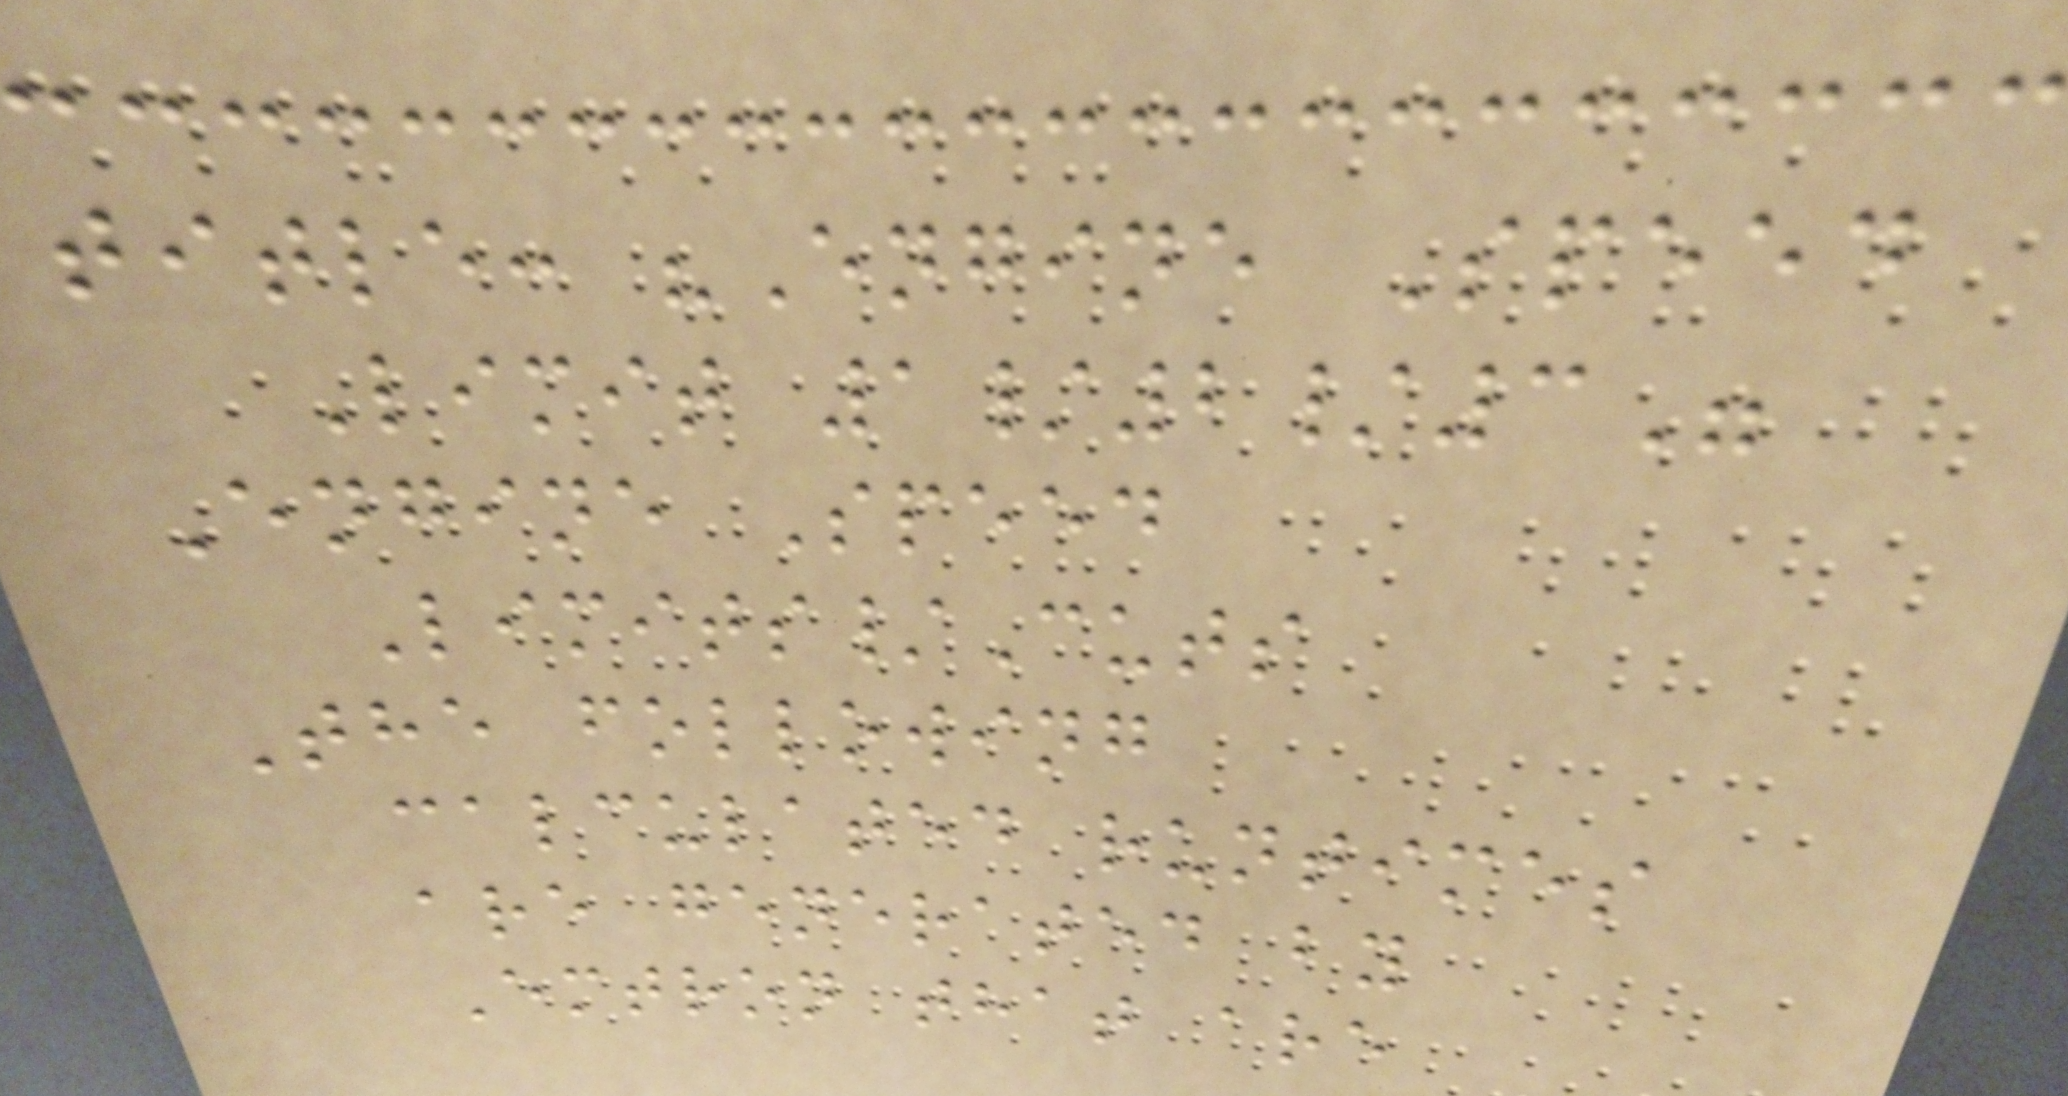title: "Engine Speed
Limit 1/2/3"
Engine Speed
Limits/Cuts
The following
calculated runtimes
are generated by
Emtron that are
